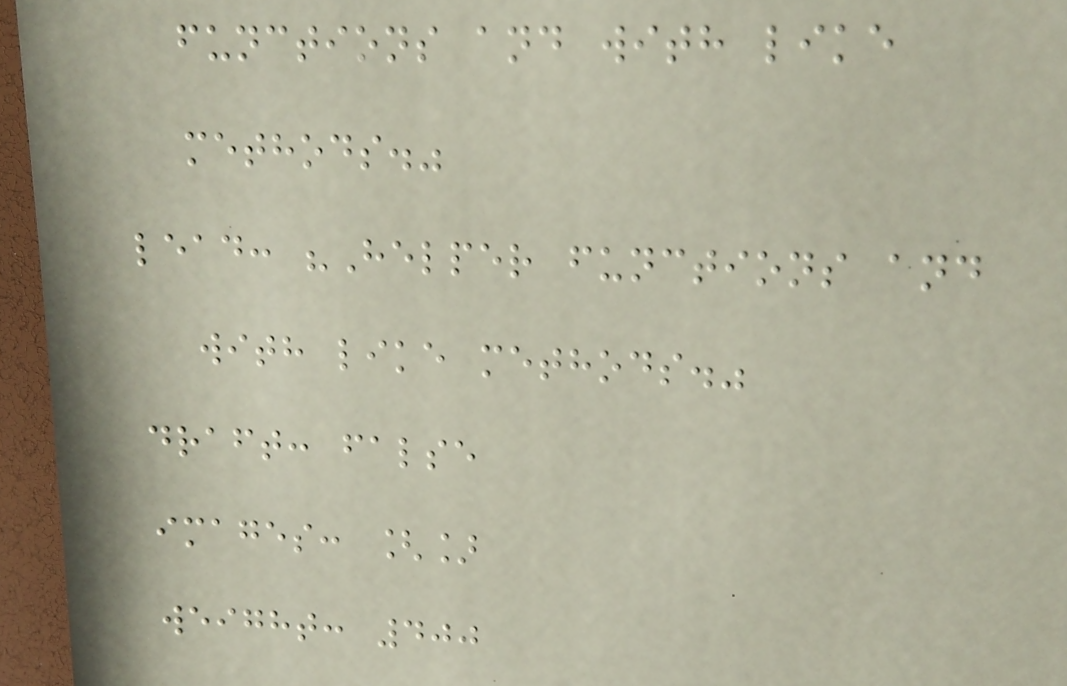functions and with like
methods."
lead: "Helper functions and
with like methods."
draft: false
images: []
weight: 400
